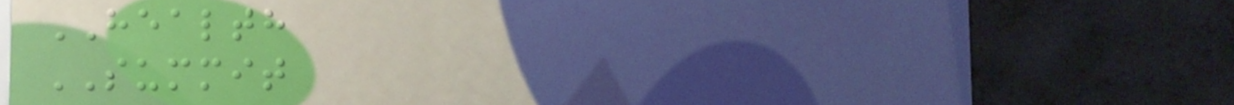HEALTH
SUMMIT
